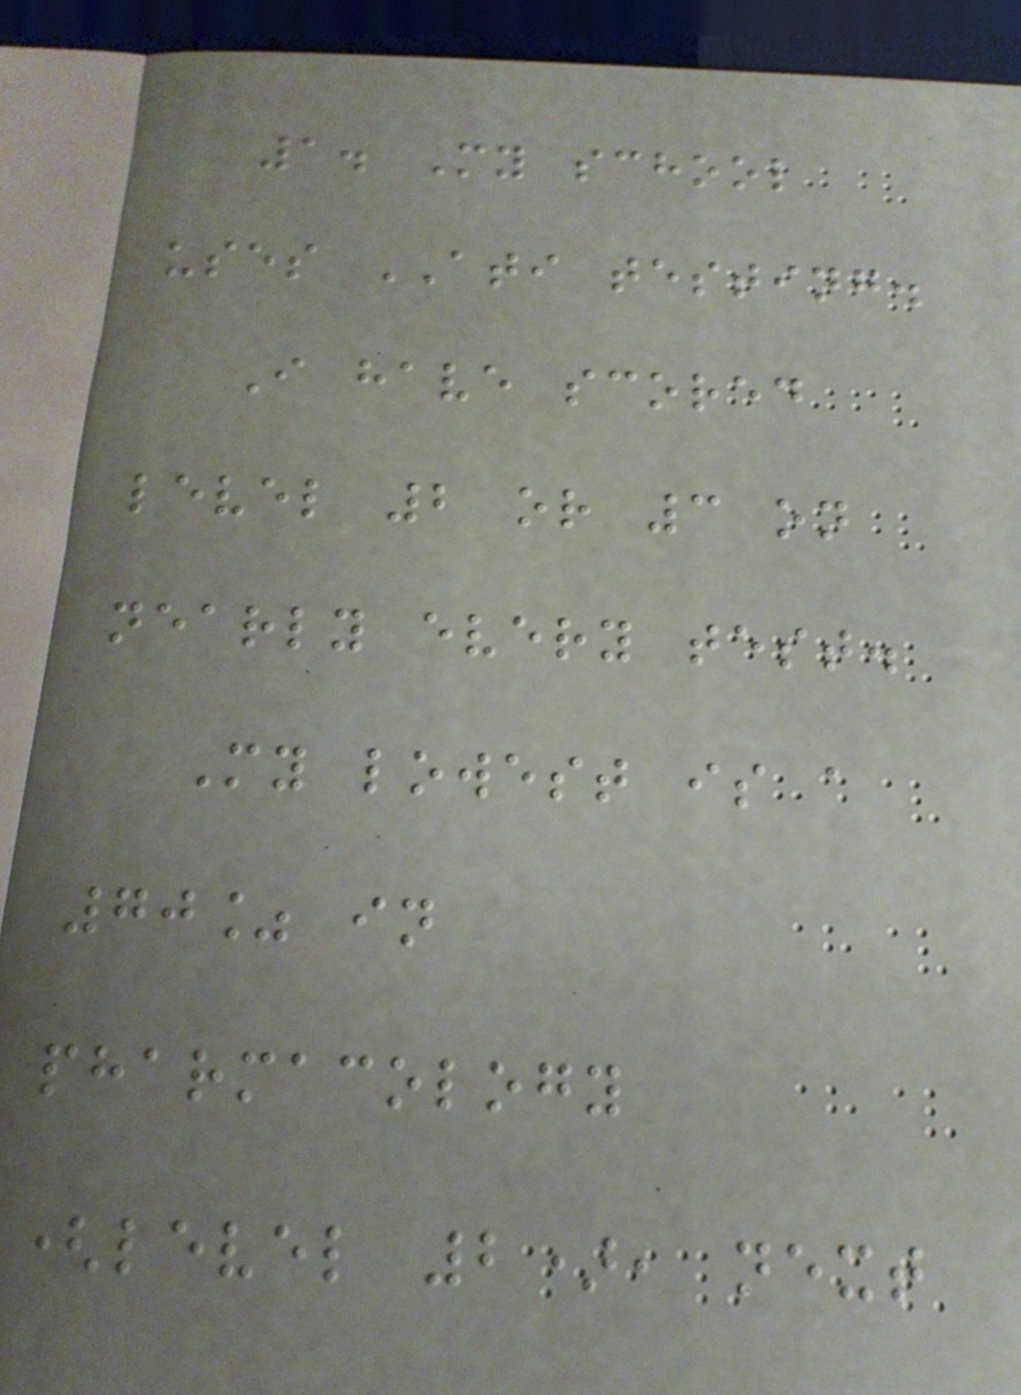1. My school
uses ATI testing.
I have scored
level 2 or 3 on
nearly every test.
My lowest is a
70% in
pharmacology
(level 2), next
